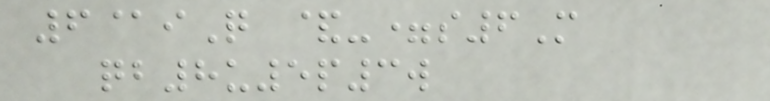6@iQ &-=s6M
qb8u5p3w
